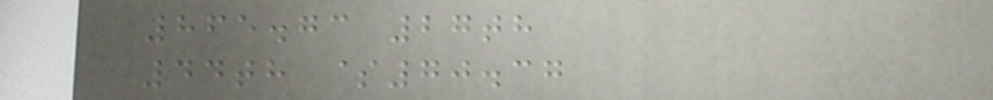865.73 27th
44th $70.37
